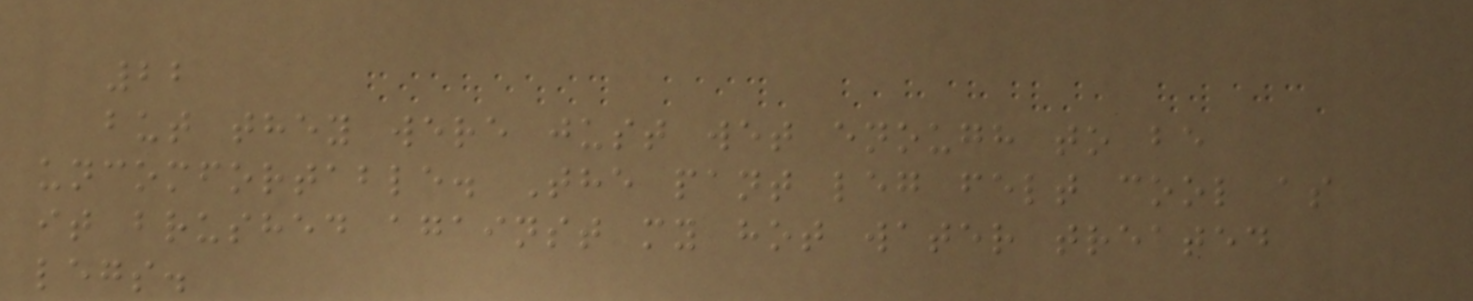22
but they were just wet enough to be
uncomfortable. The pant leg felt cool as
it brushed against my hot water treated
legs.
